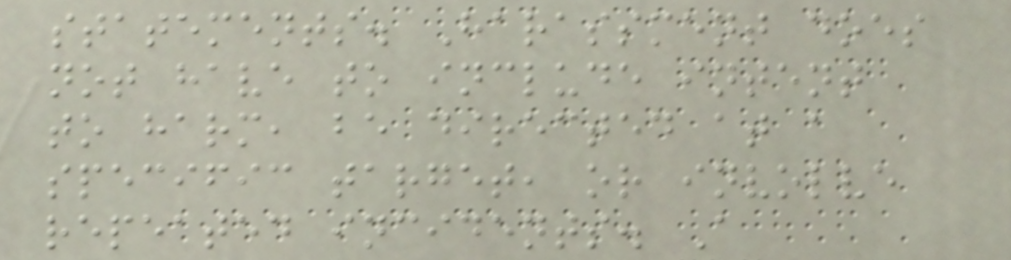statements. Harassment does
not have to include intent
to harm, be directed at a
specific target, or involve
repeated incidents. A
